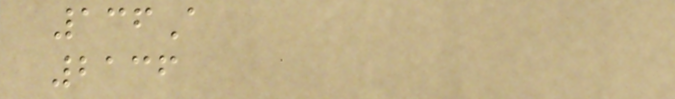136A
2136
